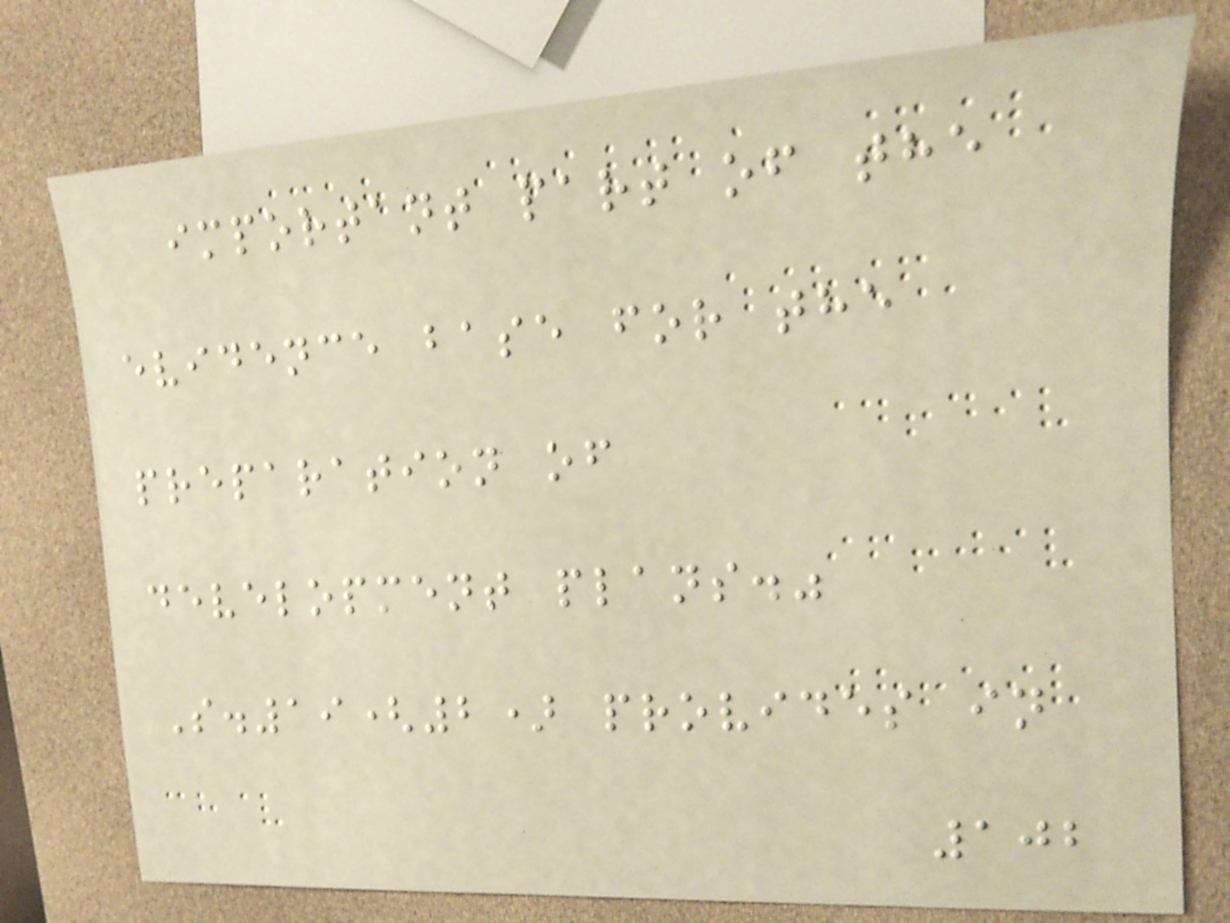important part of the
evidence base for the
preparation of
development plans."
S.19(2) provides in
102
